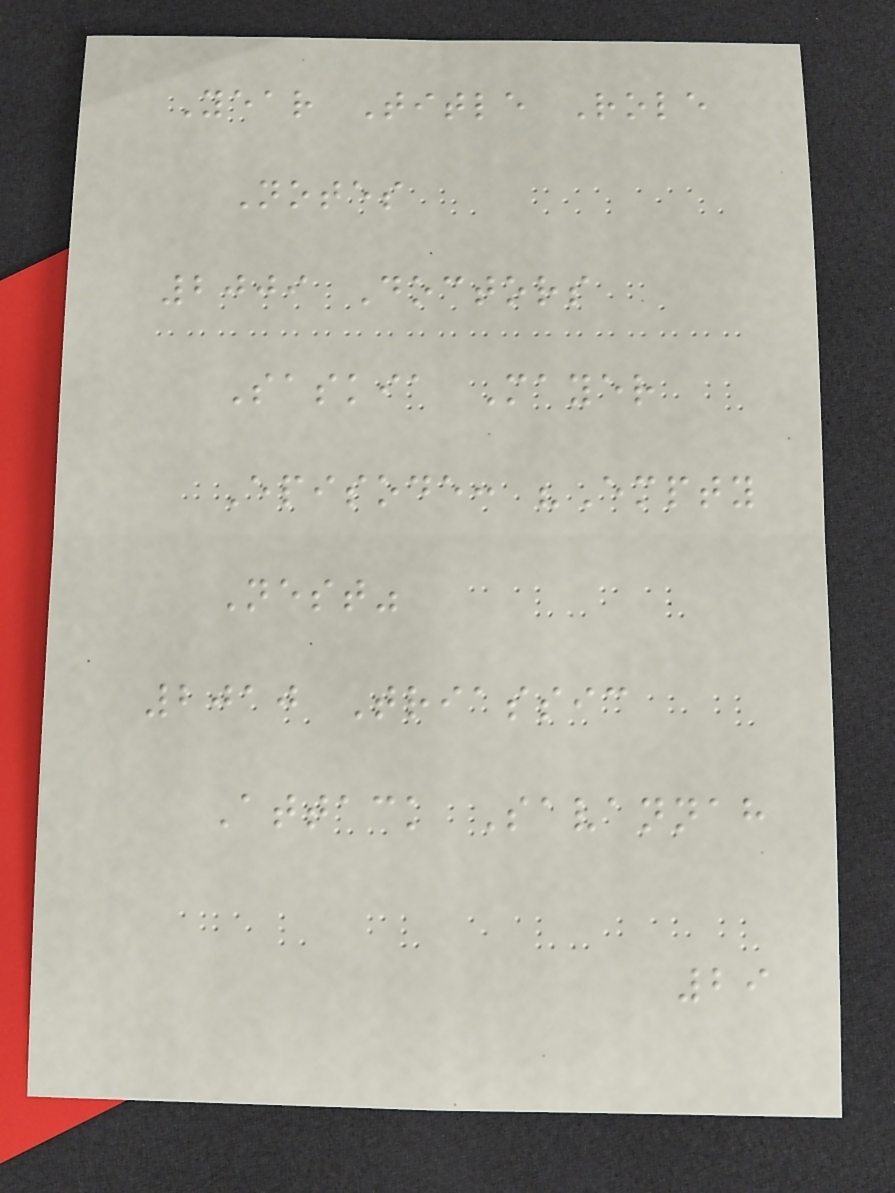Year Title Role
Notes
2009 Doctors
Saskia Mayer
Episode: "Empty
Nest"
2010 Triassic
Attack Savannah
29
